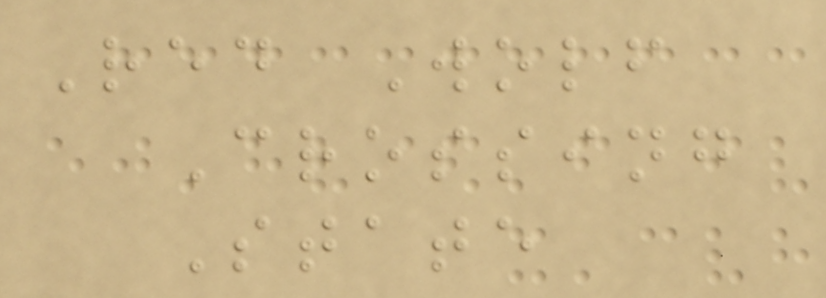Red Wolf
Crossing
State
